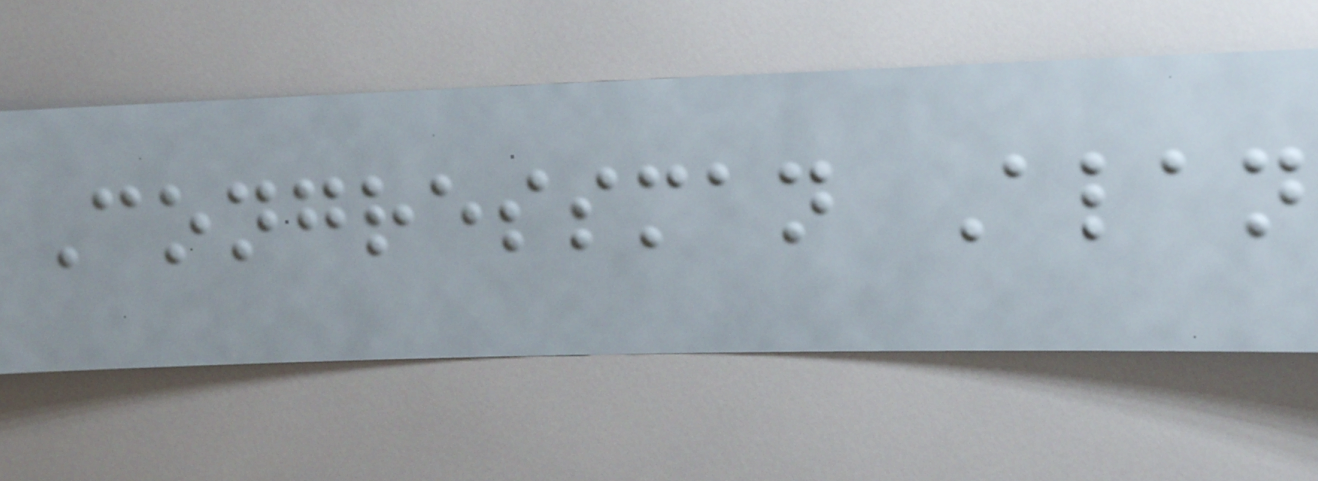Congressman Alan
